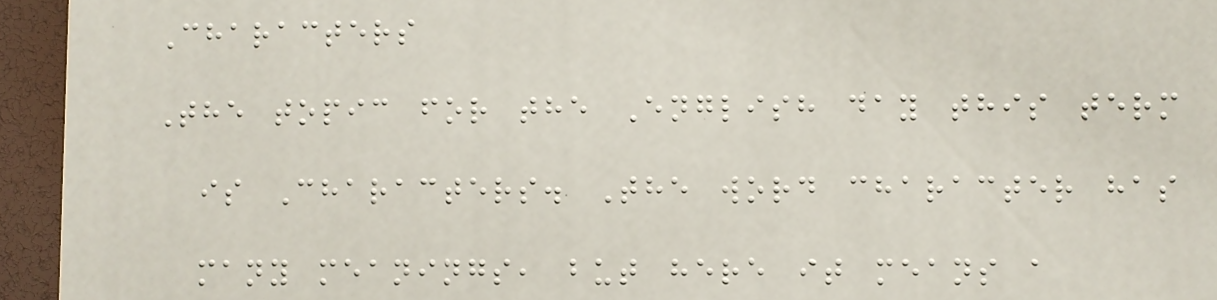Characters
The topic for the English day this term
is Characters. The word character has
many meanings, but here it means a
